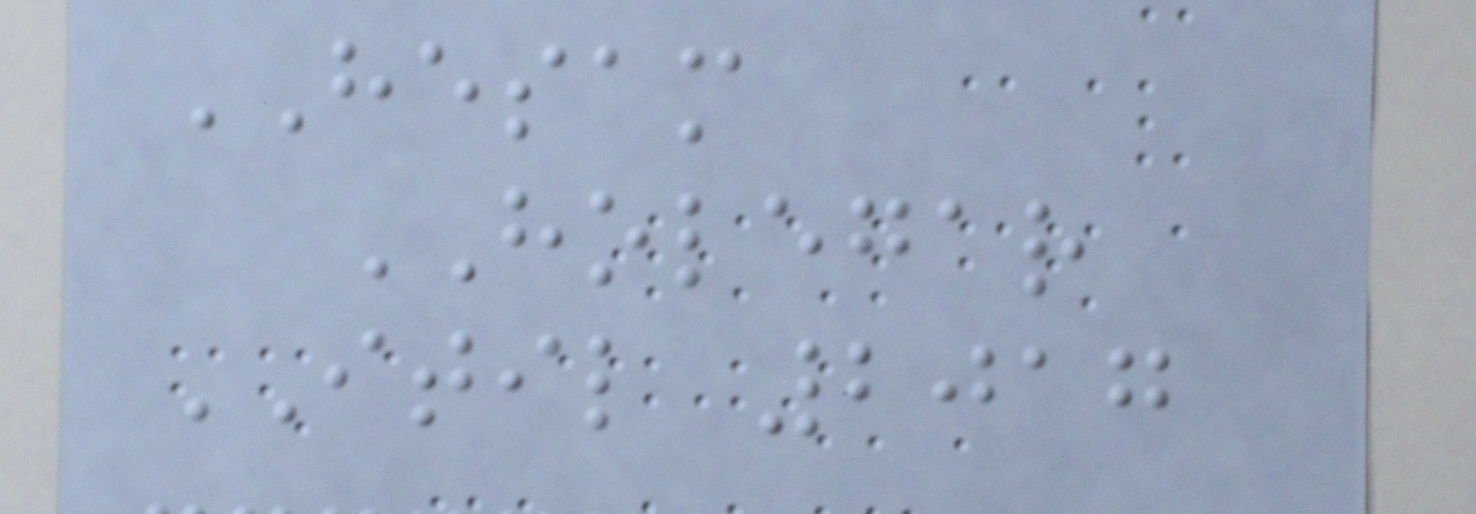HESAM
HOLEGAR
ITIL 2017
